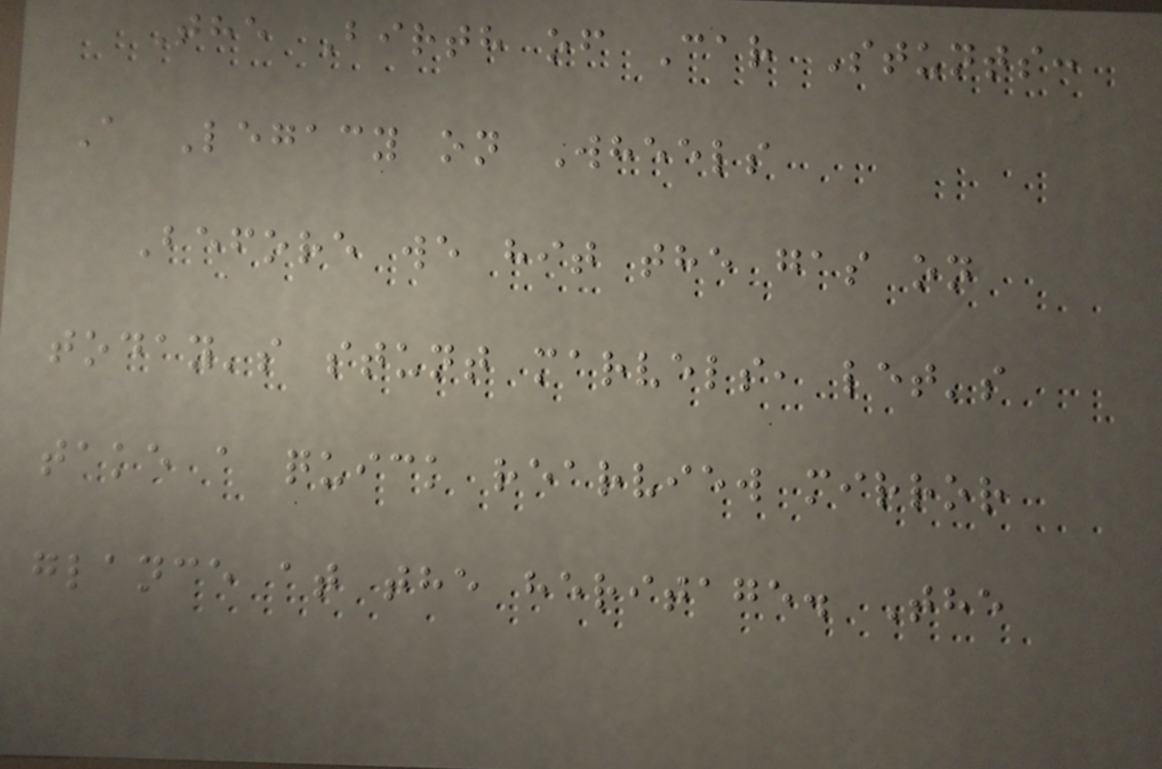The Birth of Car Stunts:
A Legacy on Wheels
Before we hit the gas on
today's stunt marvels, let's
take a quick rearview mirror
glance at the heritage. The
